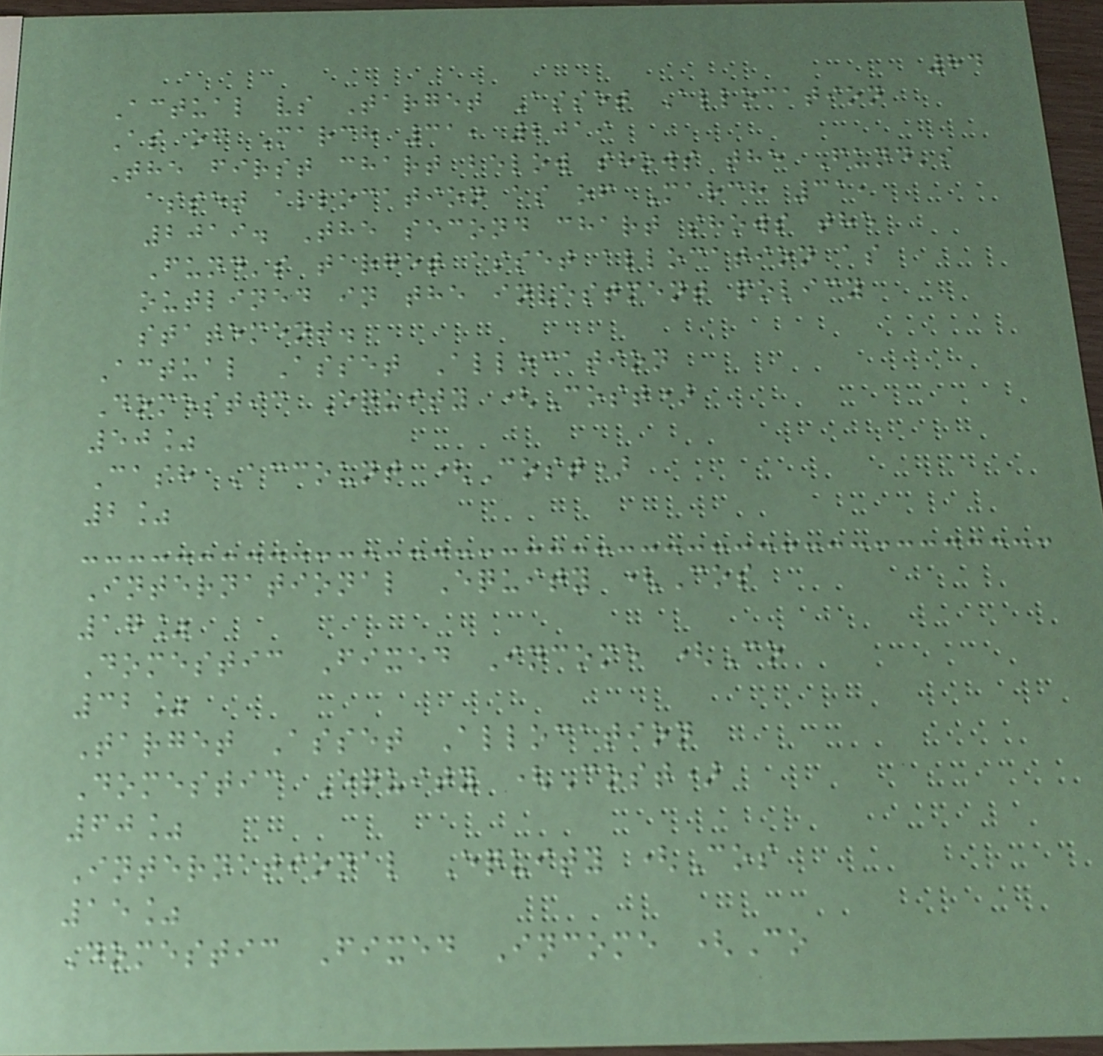84
Actual vs Target Asset Allocation
As of March 31, 2019
The first chart below shows the Fund's
asset allocation as of March 31,
2019. The second chart shows the
Fund's target asset allocation as
outlined in the investment policy
statement.
Actual Asset Allocation
Domestic Equity (Cost)
50%
Cash Account (Cost)
2%
International Equity (Cos
17%
Domestic Fixed Income (Co
32%
Target Asset Allocation
Domestic Equity (Cost)
60%
International Equity (Cos
15%
Domestic Fixed Income (Co
